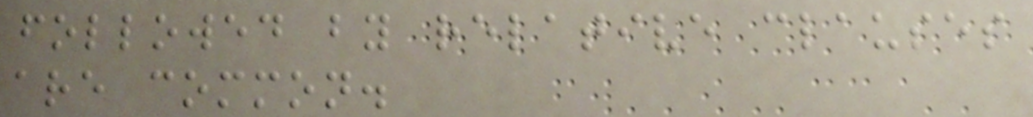followed by relative clauses
are common.
